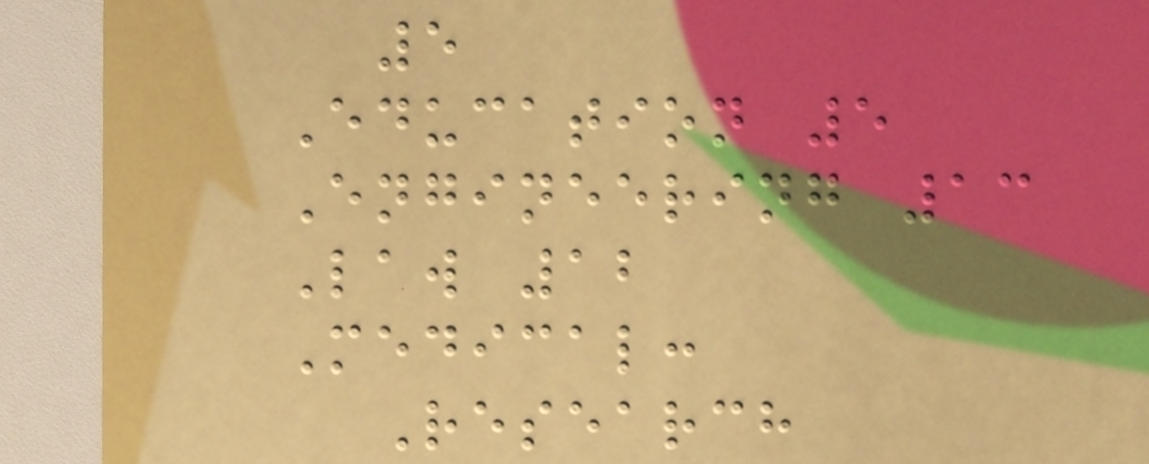5
Education 5
Engineering 13
Law 12
Medical:
Research
